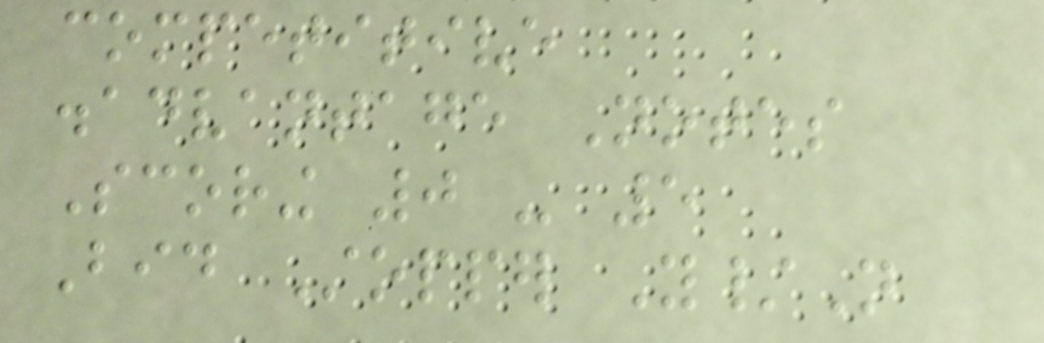competitive
disadvantage Notes
Scoring 0 - 5
Bid Stopper Y/N
